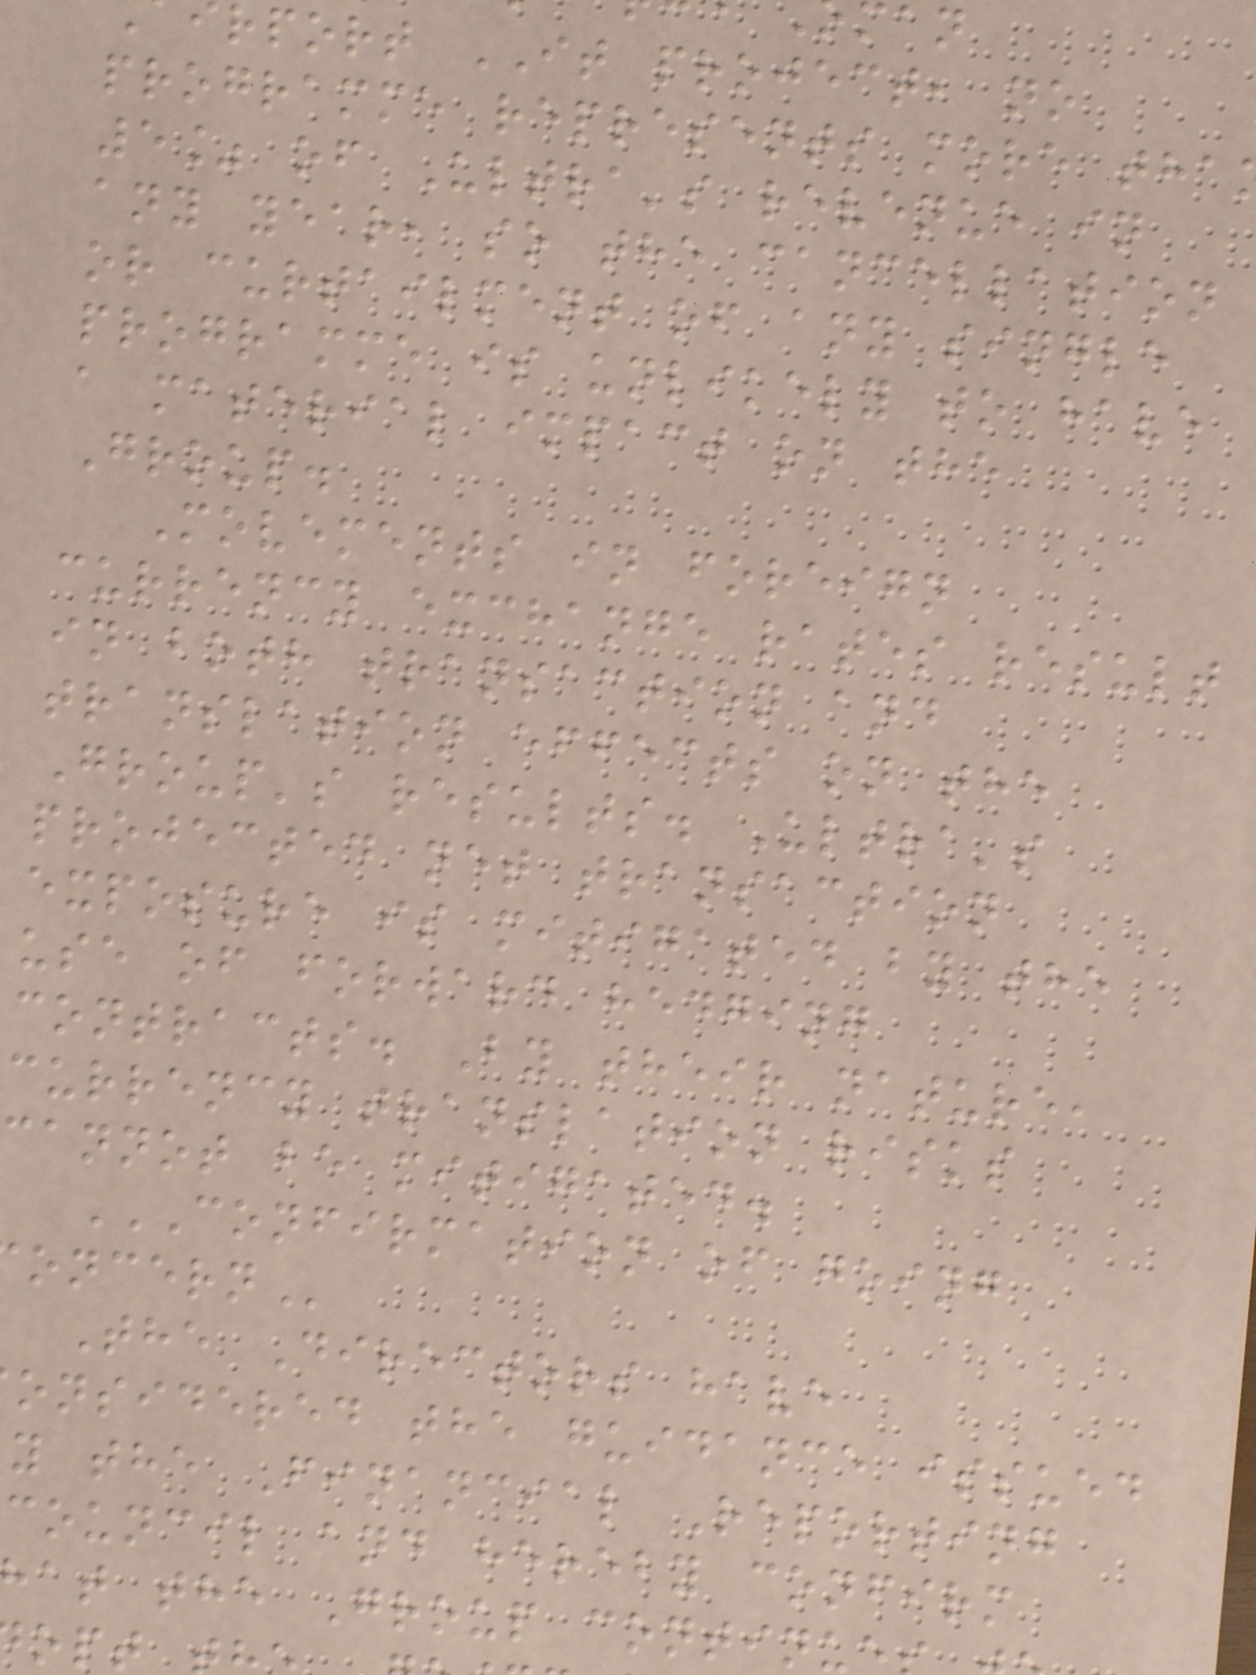rport IT project, no
programme represents more tha
5% of Ultra's revenue in
any year, so the cancellation
or curtailment of any single
programme is unlikely to have
a material impact on the
Group.
Movements in foreign
currency exchange rates result
in both transaction and
translation effects on the
Group's results. Ultra's
projected net transaction
exposure is mitigated by the
use of forward hedging
contracts. By their nature,
currency translation risks
cannot be mitigated.
CONFIRMATION OF GOING
The Directors have
onsidered the guidance issued
y the Financial Reporting
council and hereby confirm
at the Group continu
